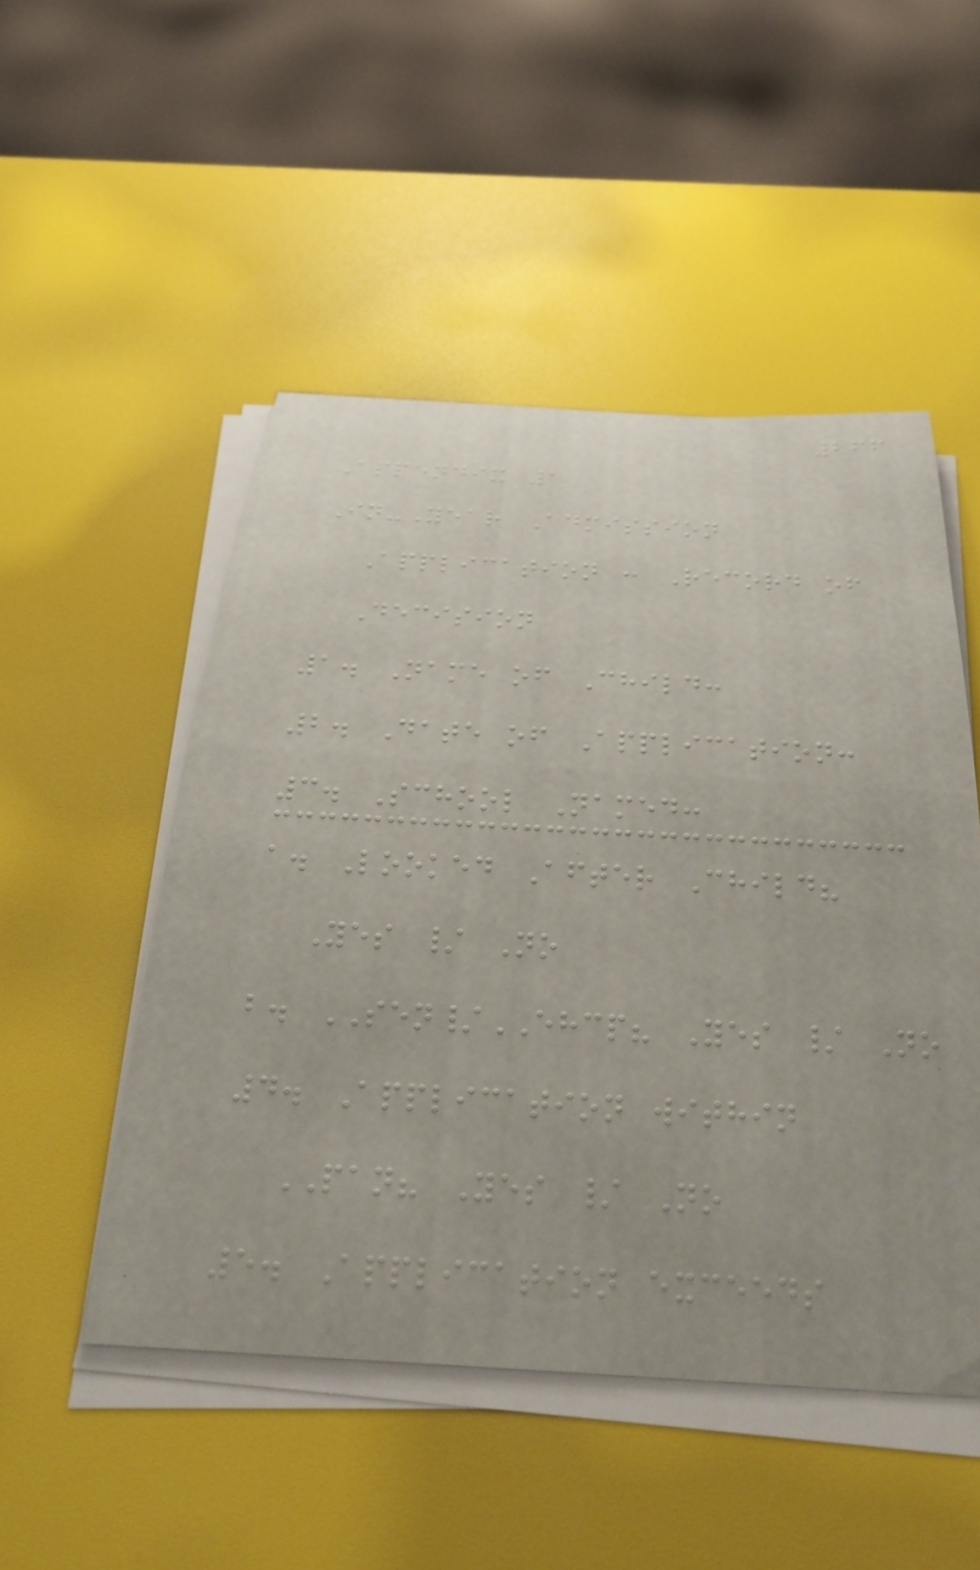266
Appendix 1
In-Year Admission
Application : Record of
Decision
1. Name of Child:
2. Date of Application:
3. School Named:
a. Looked After Child?
Yes / No
b. SEN/EHCP? Yes / No
4. Application within
PAN? Yes / No
5. Application exceeds
